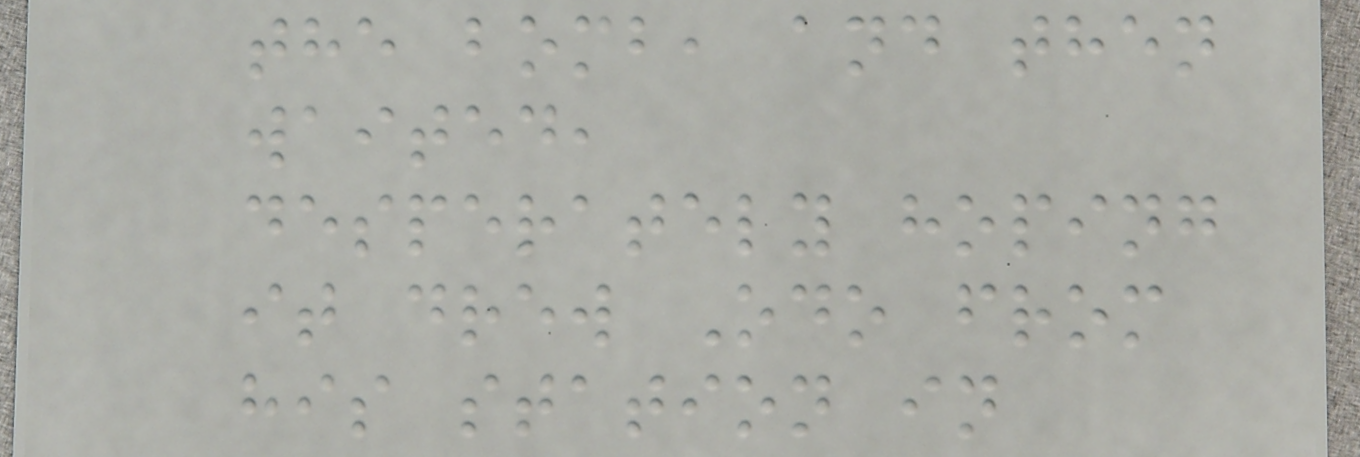the bomb, and then
waited,
desperately hoping
it drew Odo from
his station in
